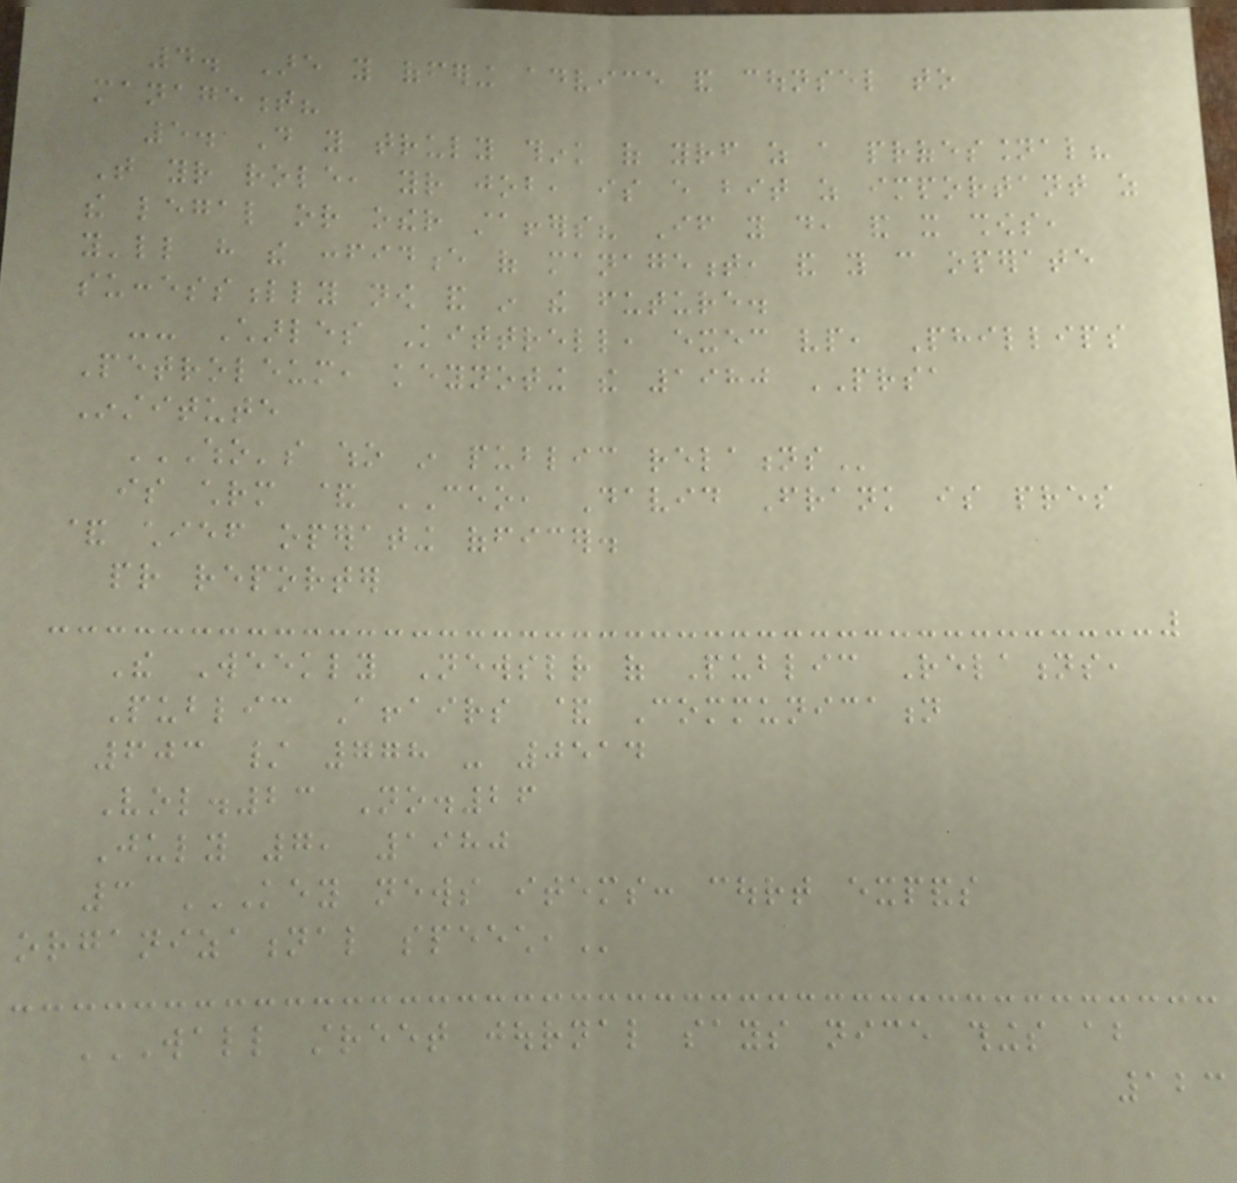4. Are you offering advice and counsel to
management?
5. Do you truly think of yourself as a professional?
That your role, your job, is every bit as important as
the legal or other staffers? If you do, and it shows,
you'll have the confidence of management, and you can operate
successfully now and in the future.
-- Charles Kittrell, exec vp, Phillips
Petroleum, keynoting the 1980 PRSA
Institute
WHO'S WHO IN PUBLIC RELATIONS
is chrm & CEO, David Frank is pres
& chief operating officer.
pr reporter
The Weekly Newsletter of Public Relations,
Public Affairs & Communication
603 / 778 - 0514
Vol.23 No.26
July 7, 1980
3 KEY NEWS ITEMS: COURT EXPANDS
ORGANIZATIONAL SPEECH,
WALL STREET JOURNAL SAYS NICE THINGS ABOUT
123
